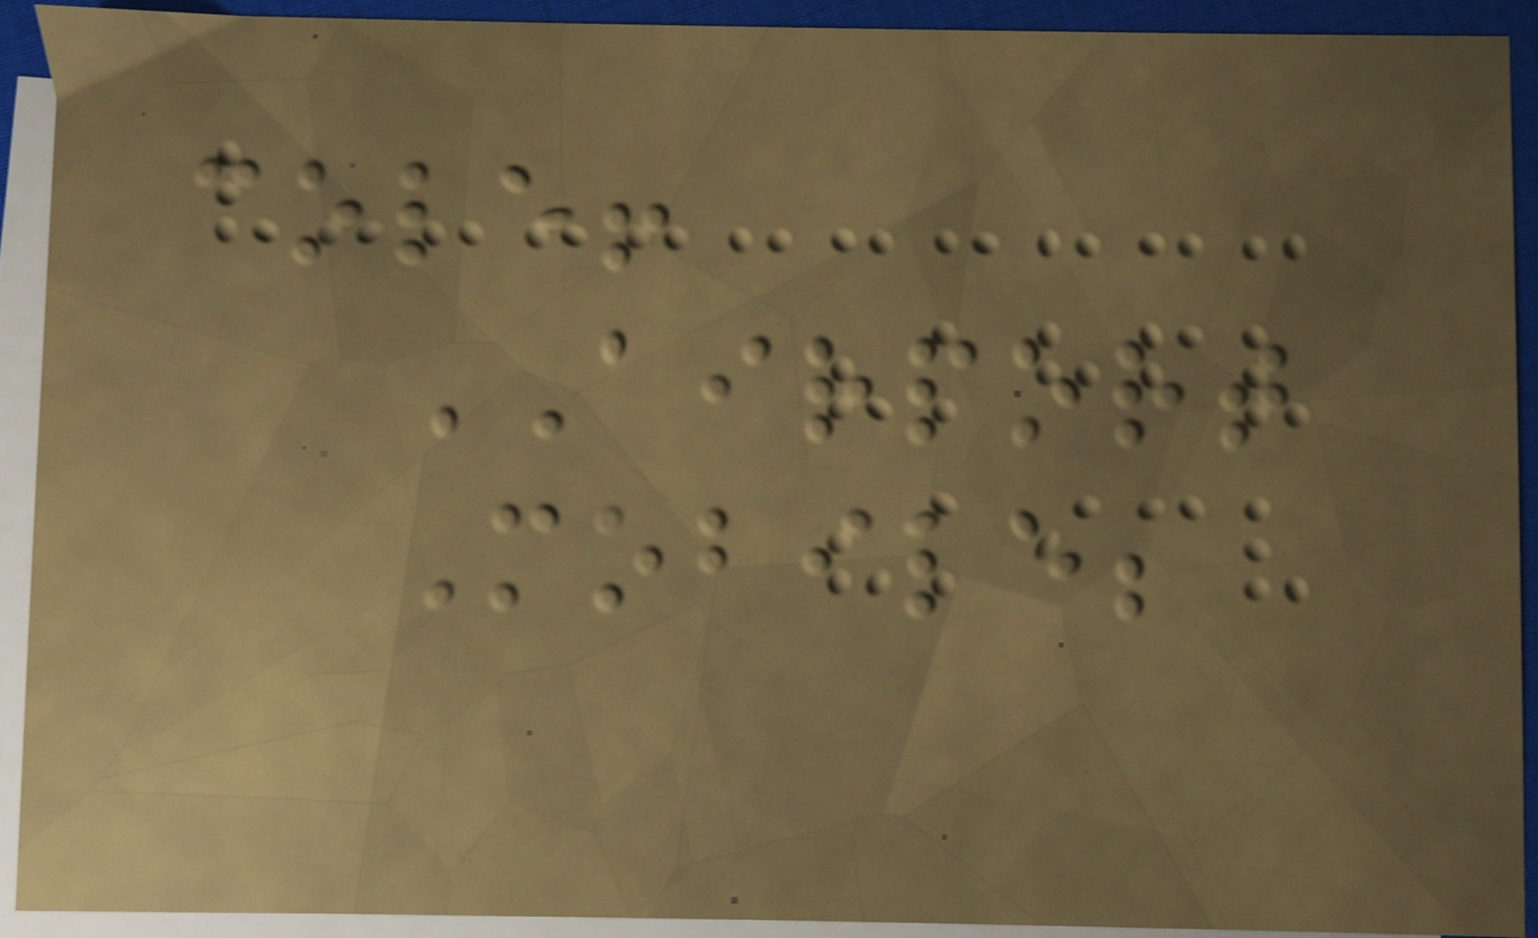cole!
AIRPORT
Mobile;
